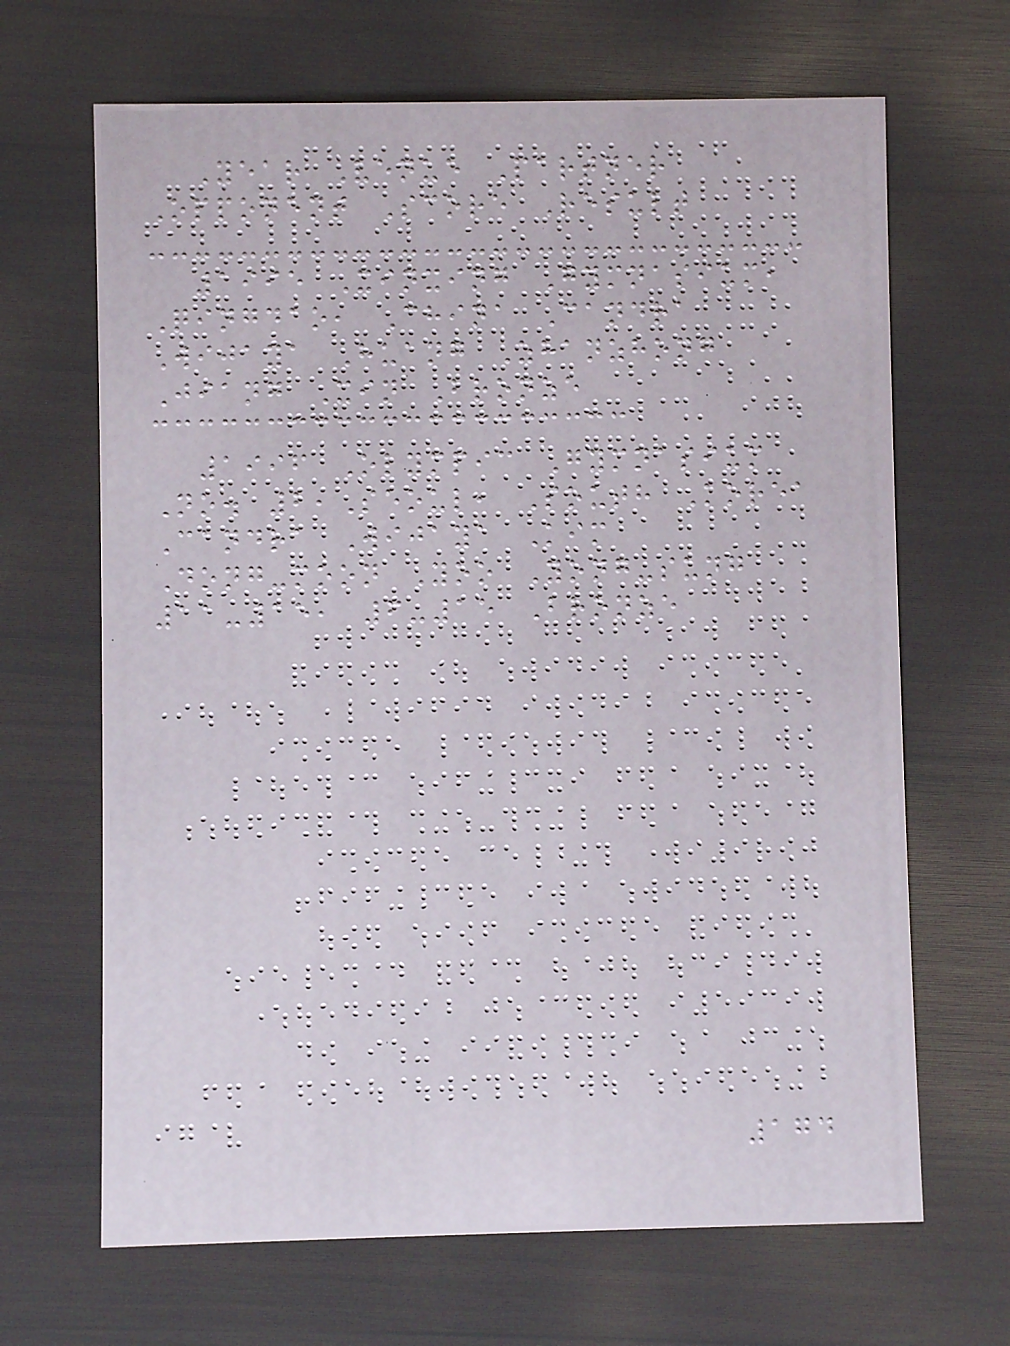Year Venue Partner
Opponent Score Result
1995 Xinxing Gymnasium,
Qingdao, China Candra
Wijaya Huang Zhanzhong
Jiang Xin Bronze
1996 Olympic Gymnasium
No. 2,Seoul, South Korea
Candra Wijaya Kim
Dong-moon Yoo Yong-sung
11-15, 6-15 Bronze
174
